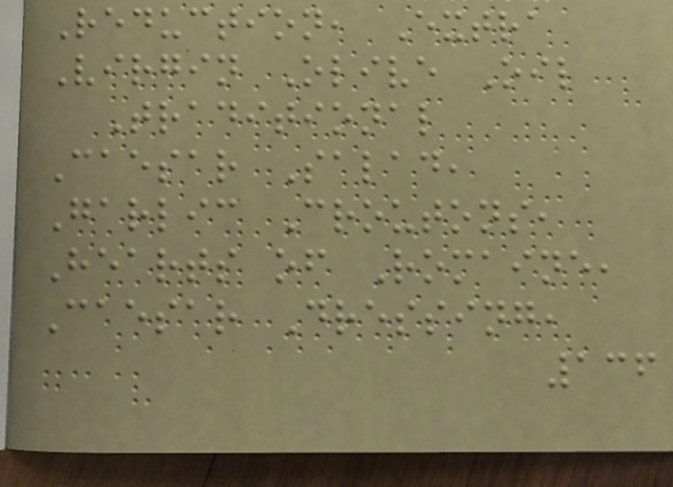Reduction, Extra
Virgin Olive Oil
Traditional
Caesar Salad,
Garlic Croutons,
Hearts of Romaine,
Caesar Dressing,
136
